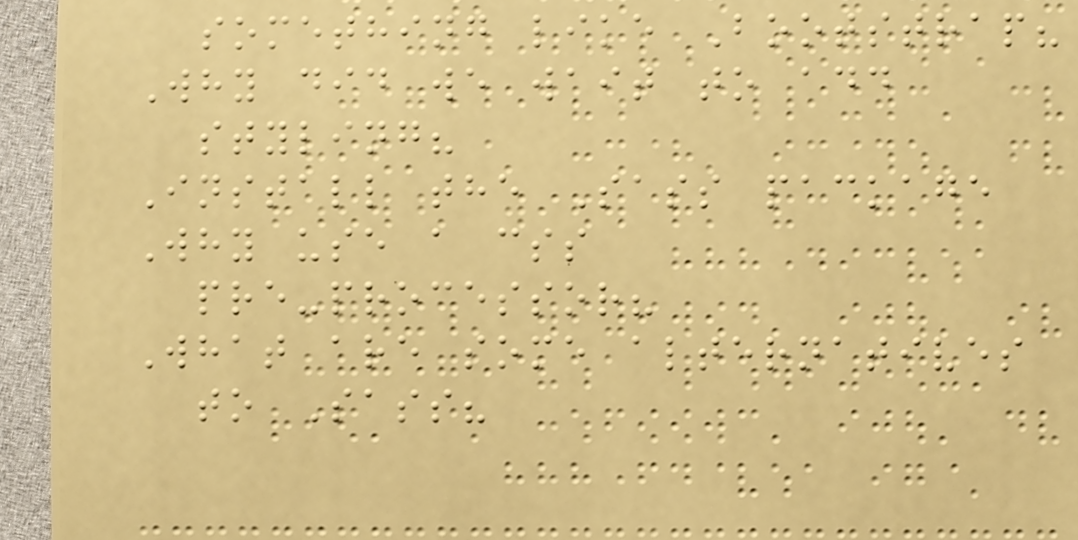something like Bootstrap?
Why did we wait to add
styling?
Install the Sass package
Why use a css
pre-processor?
What are some alternatives
to Sass?
